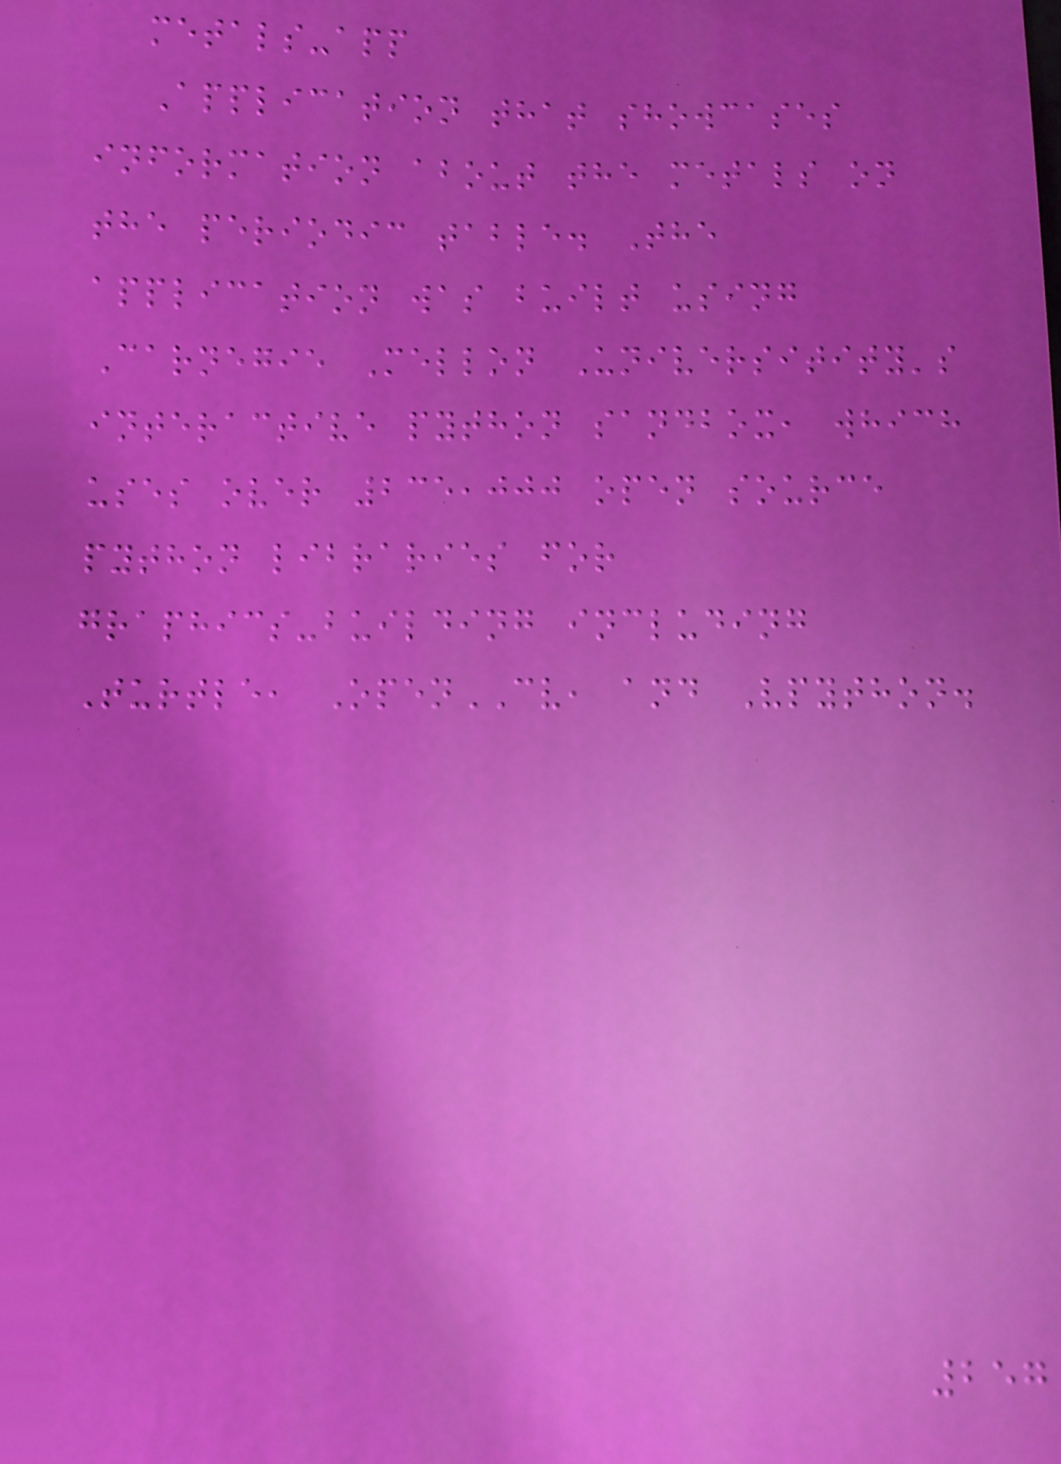metals-app
Application that showcases
information about the metals on
the periodic table. The
application was built using
Carnegie Mellon Universitity's
interactive python sandbox, which
uses over 235,000 open source
python libraries for
graphics-building including
Turtle, OpenCV, and Vpython.
257
